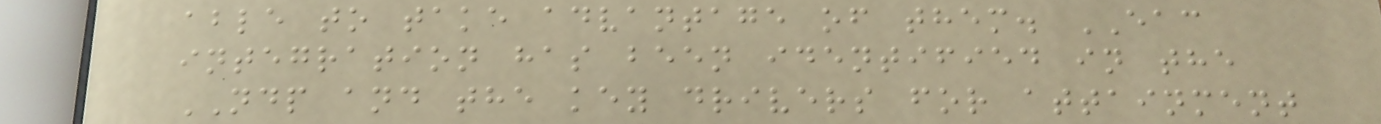able to take advantage of them. EAC
integration has been identified in the
NDP and the key drivers for attainment
